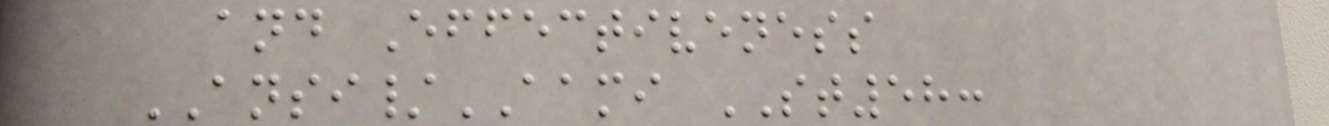and Effectiveness
ANSI/AAMI ST58:
